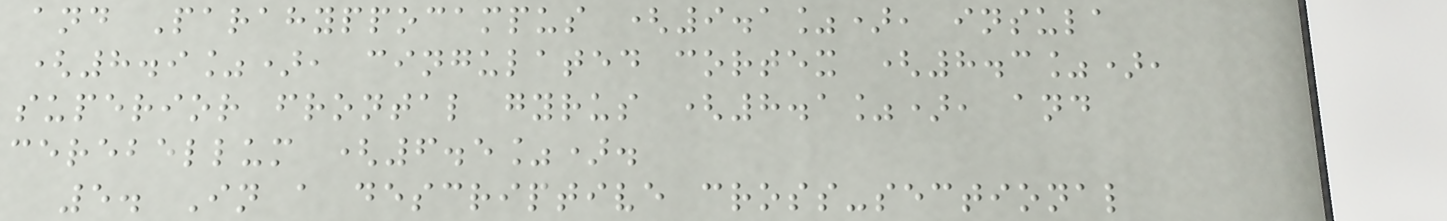and Parahyppocampus (9.1%), insula
(8.9%), cingulated cortex (8.3%),
superior frontal gyrus (8.1%), and
cerebellum (6.5%).
5. In a descriptive cross-sectional
